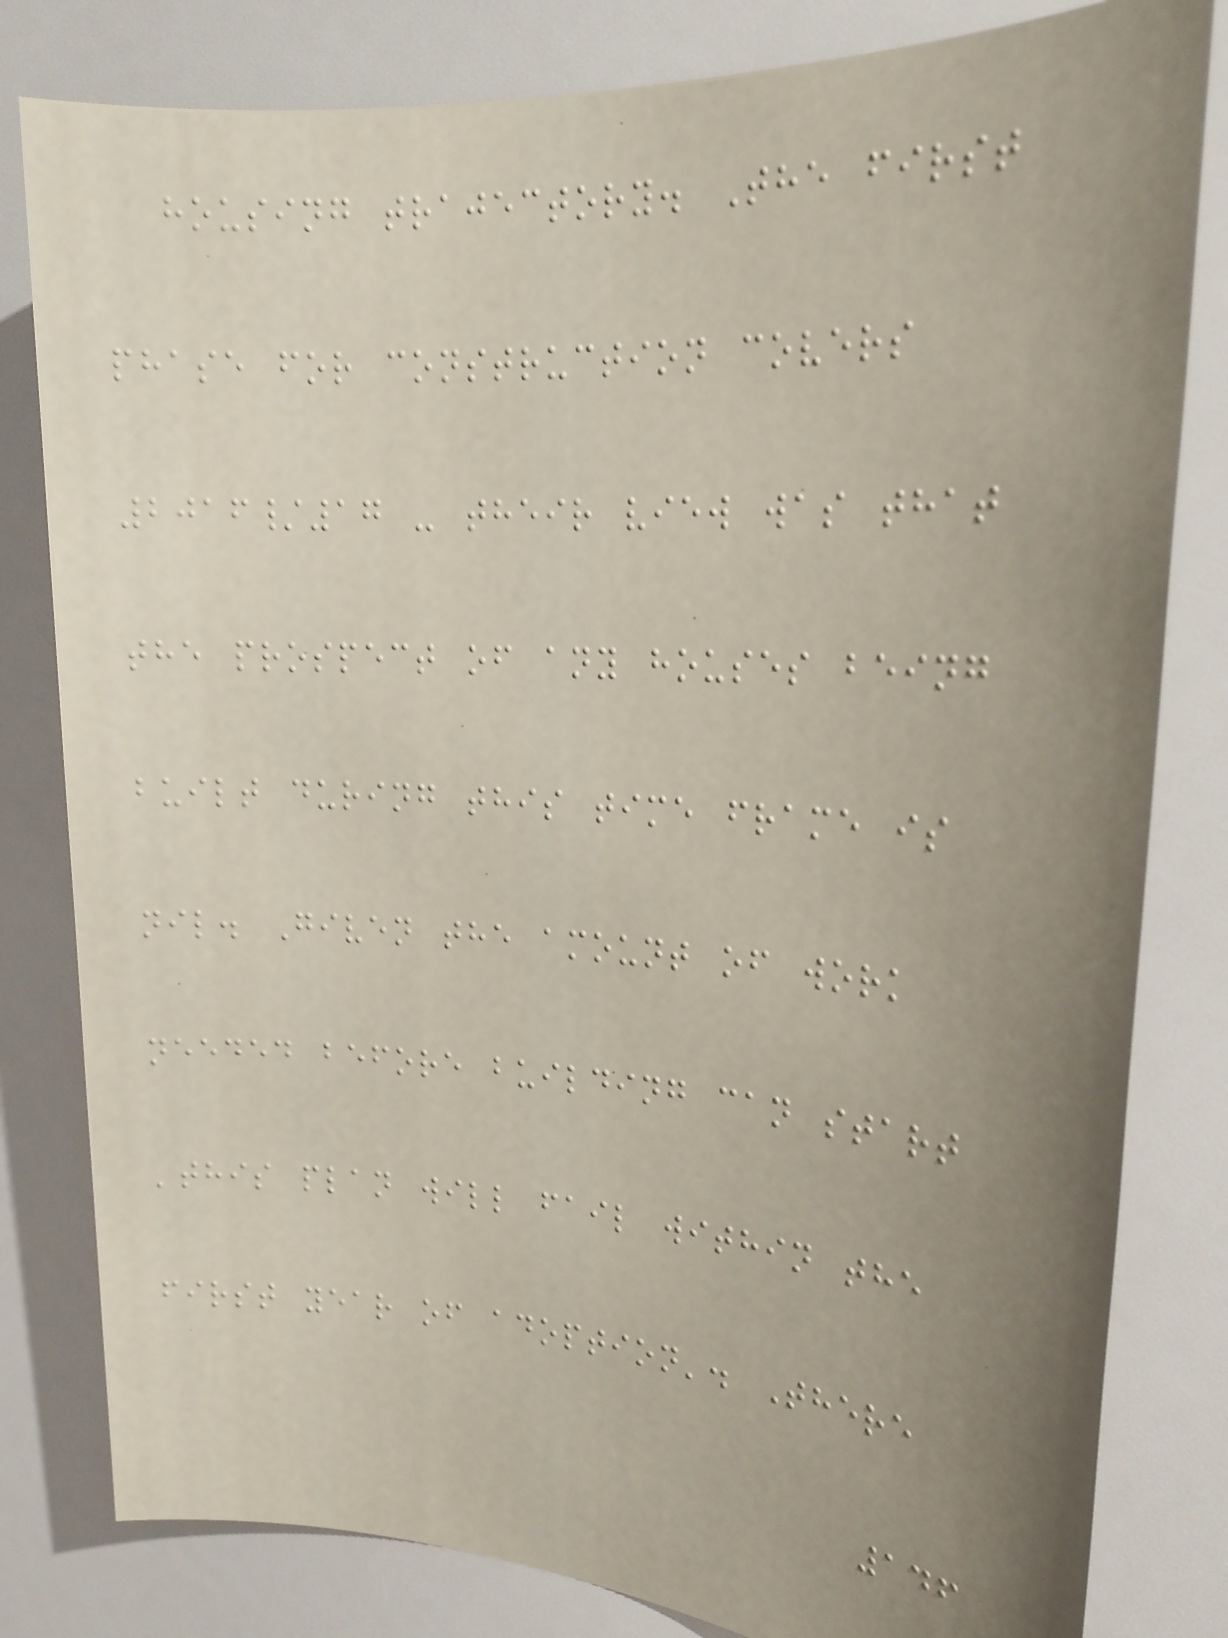housing trajectory. The first
phase for construction covers
2016/17 - their view was that
the prospect of any houses being
built during this time frame is
nil. Given the amount of work
needed before building can start
'this plan will fail within the
first year of adoption'. There
146
